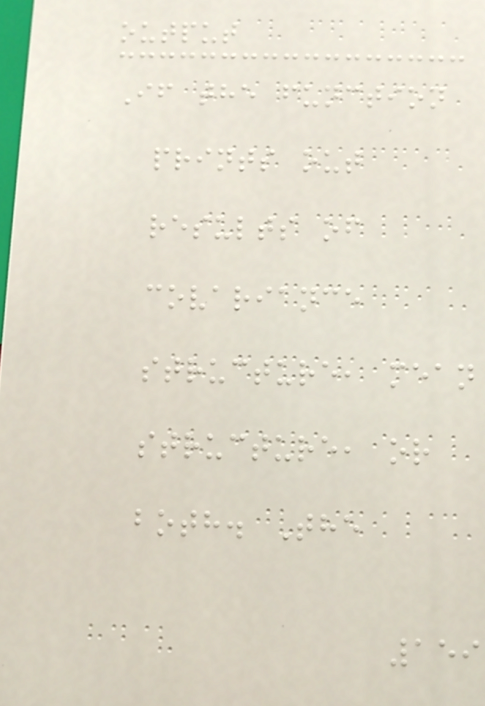output
If the function
prints out
results of
covariance
structure, mean
structure, or
both. The
159
